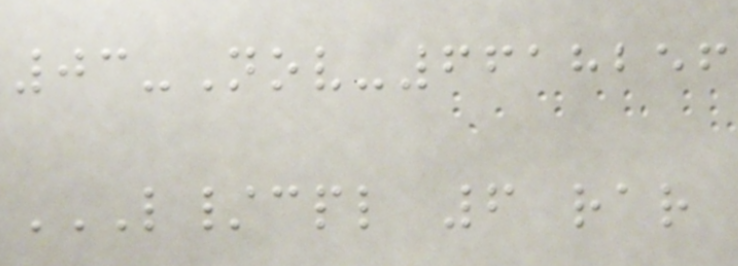03-Nov-6618256
L/CPL 6 RAR
